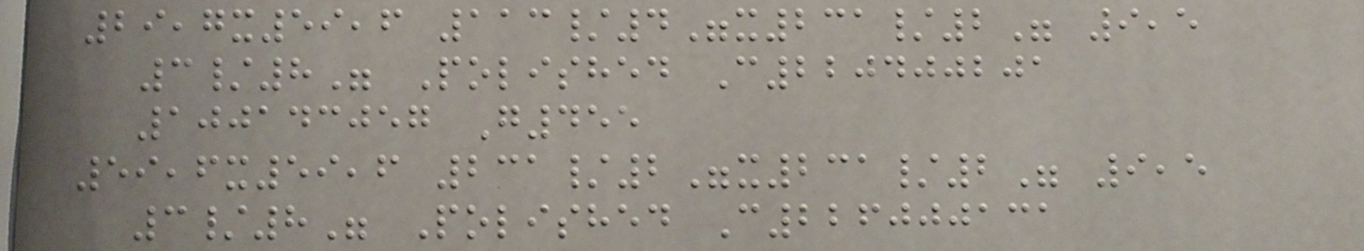29,7x59,6 113/4"x231/2" 9,5
3/8" Polished C220400201
100143057 G455
59,6x59,6 231/2"x231/2" 9,5
3/8" Polished C226000131
